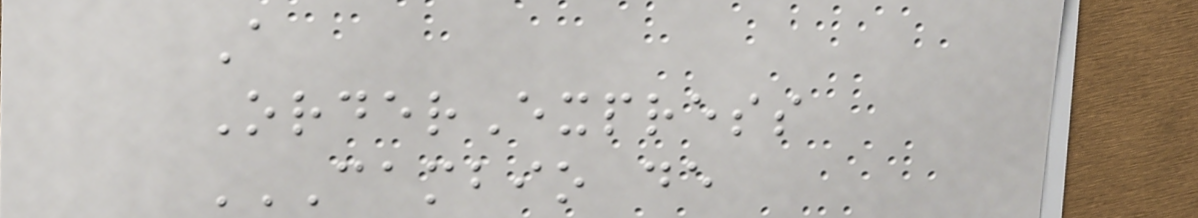A
OrderExpress
CAMBIO DE
